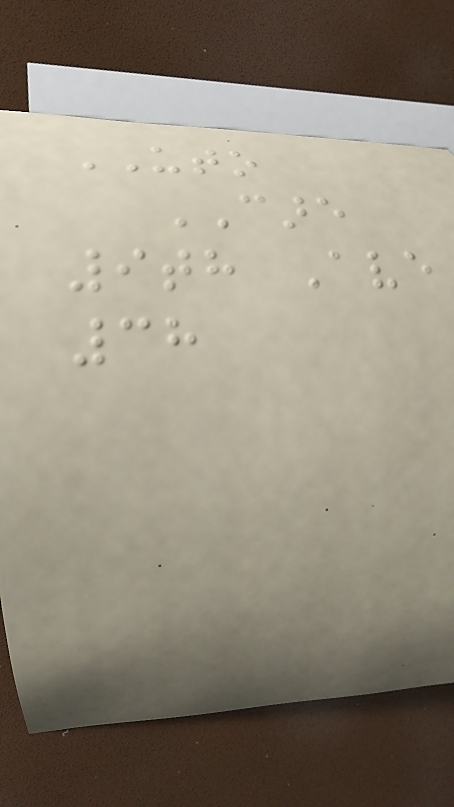UTO
CARE
9th Ave
38
